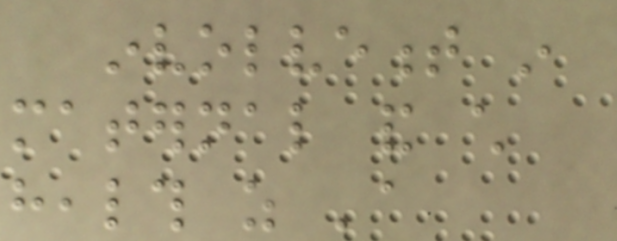involvement in
maternal and child
health as 'a
